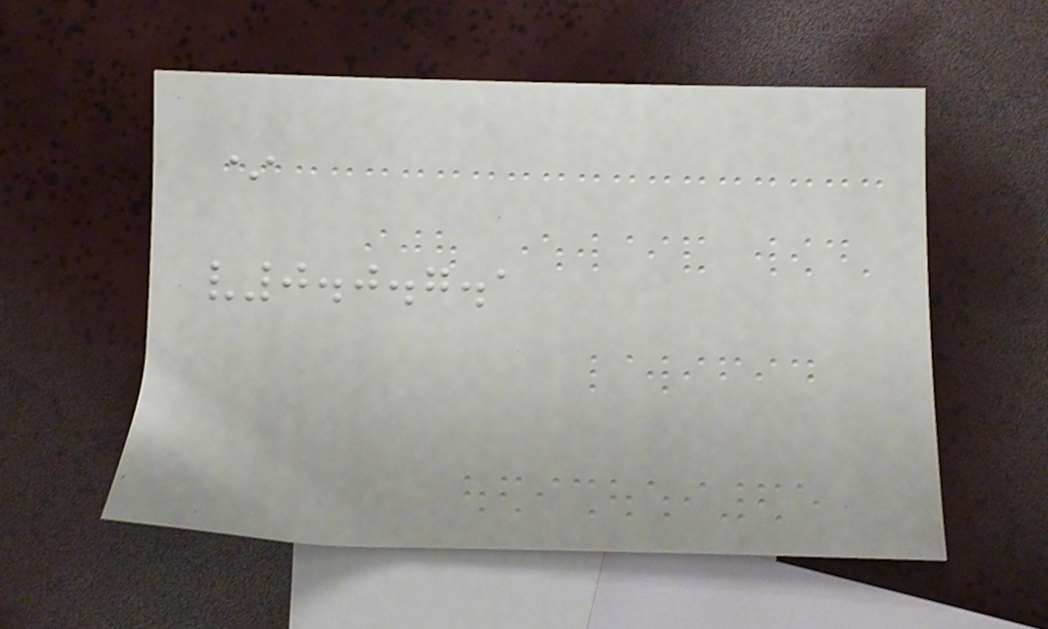*
v0.0.7.1
